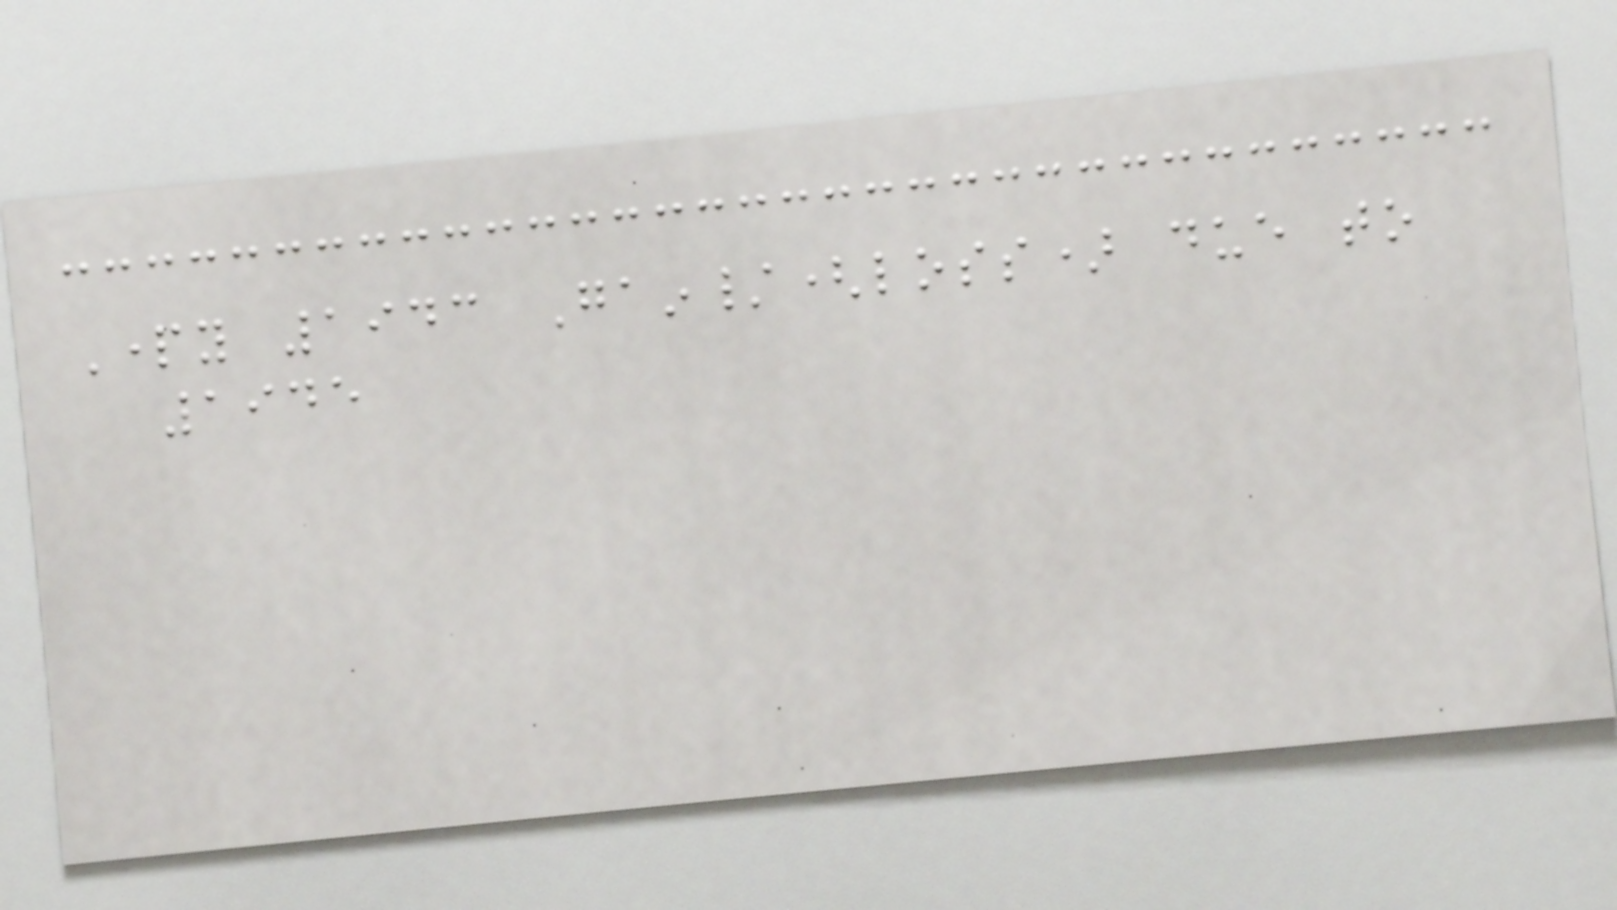Party 1943 Gain/(loss) due to
1945
